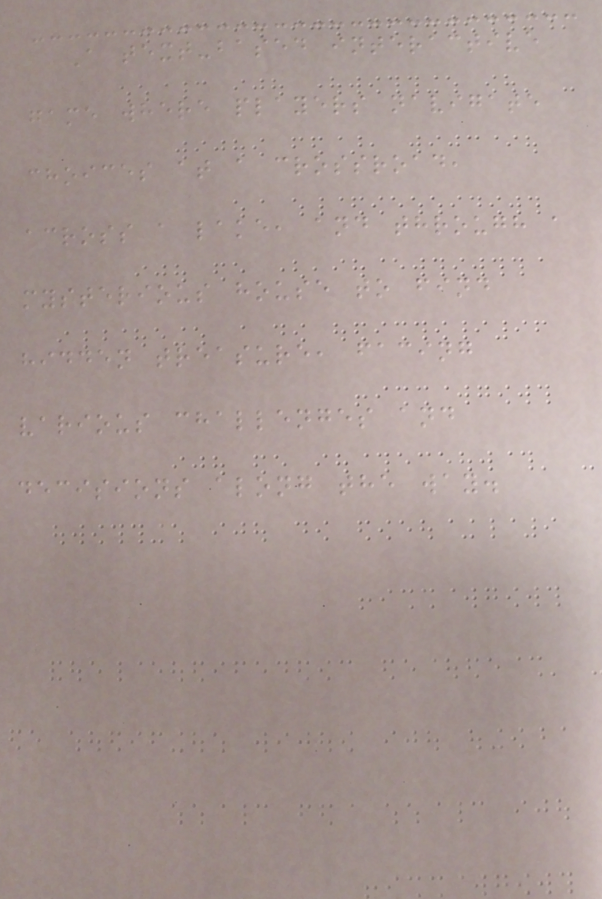A text-based interactive
game where players navigate
choices at a crossroad,
across a lake, and through a
mysterious house to find
hidden treasure, facing
various challenges and
decisions along the way.
